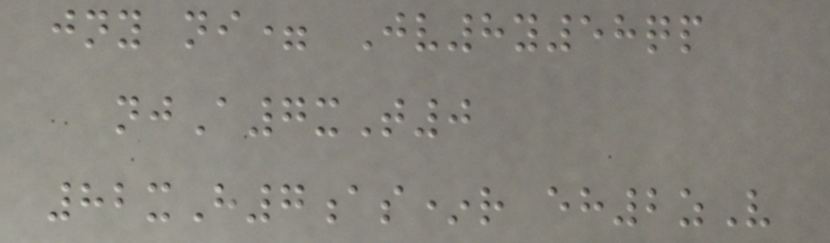jny ni= Jv8y58qp
njA7xT0
82xH7as*r eh2zV
